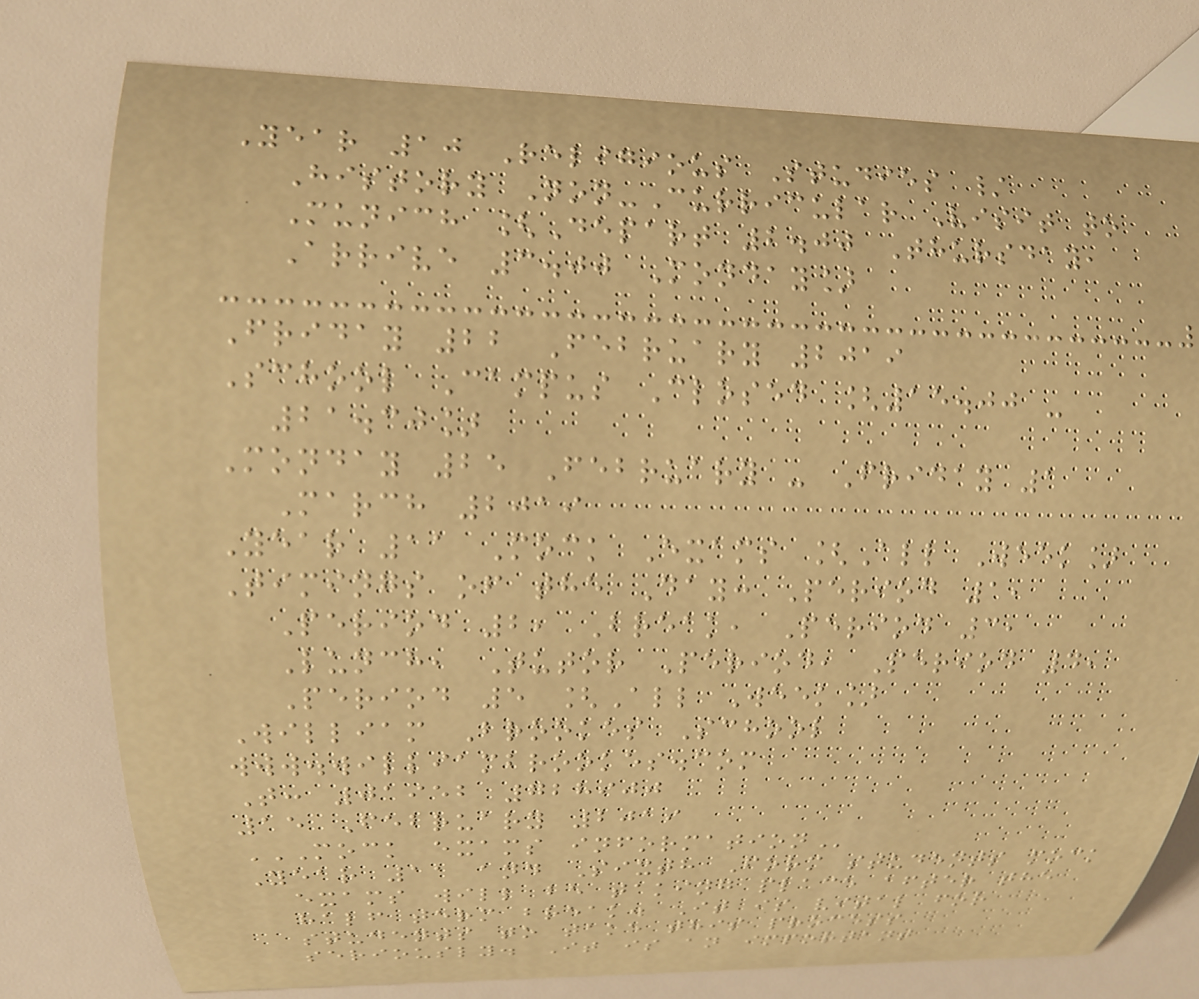Year 10 Religious Studies /
History Non-Curricular Visit to
Munich [Depart 2.00 Thursday,
Arrive 3.00 Monday]
Friday 22 February 2019
School Campus Closed [15.00 -
21.30]
Monday 25 February - Friday 1
March 2019
Year 11 Mock Exams [All Week]
Timings of the Day: Period 1,
Period 2, Break, Period 3,
Lunch, Tutor Period, Period 4,
Period 5 [All Week]
William Brookes School
www.williambrookes.com
T: 01952 728900
15 February 2019
MOCK EXAMS INFORMATION
Year 11 and Sixth Form students mock
exams will be taking place after the
half term break. It is vital for
students to take this process
seriously. It is an important
